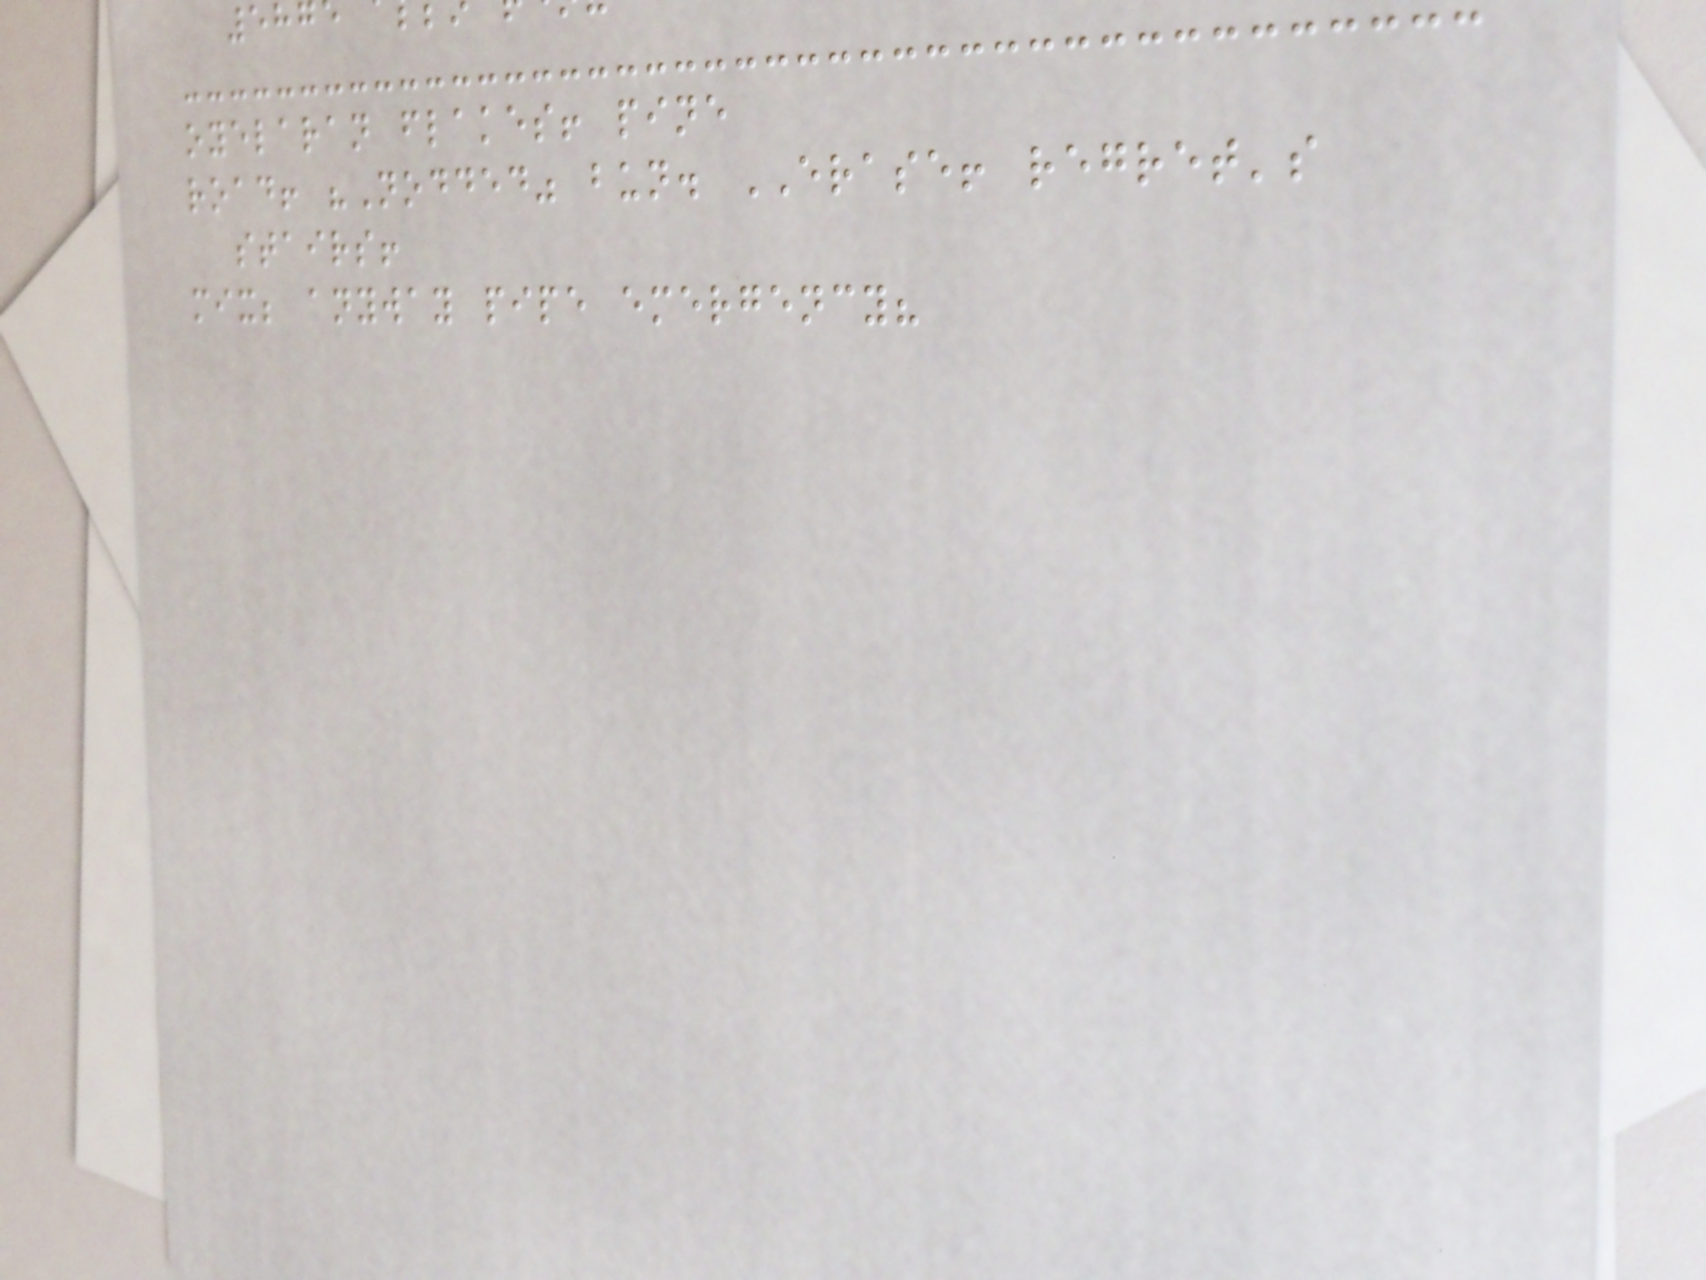587
oyelaran flakes! pine
road! "Nodded" bun. ERASE! regret's
stairs!
mix; anyway pipe emergency?
